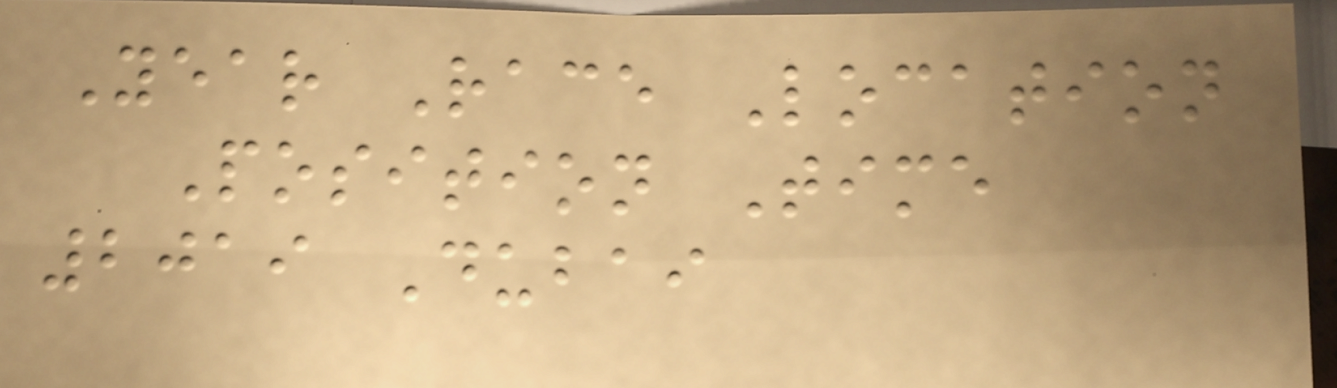Year Race Location
Position Time
2019 Dubai
